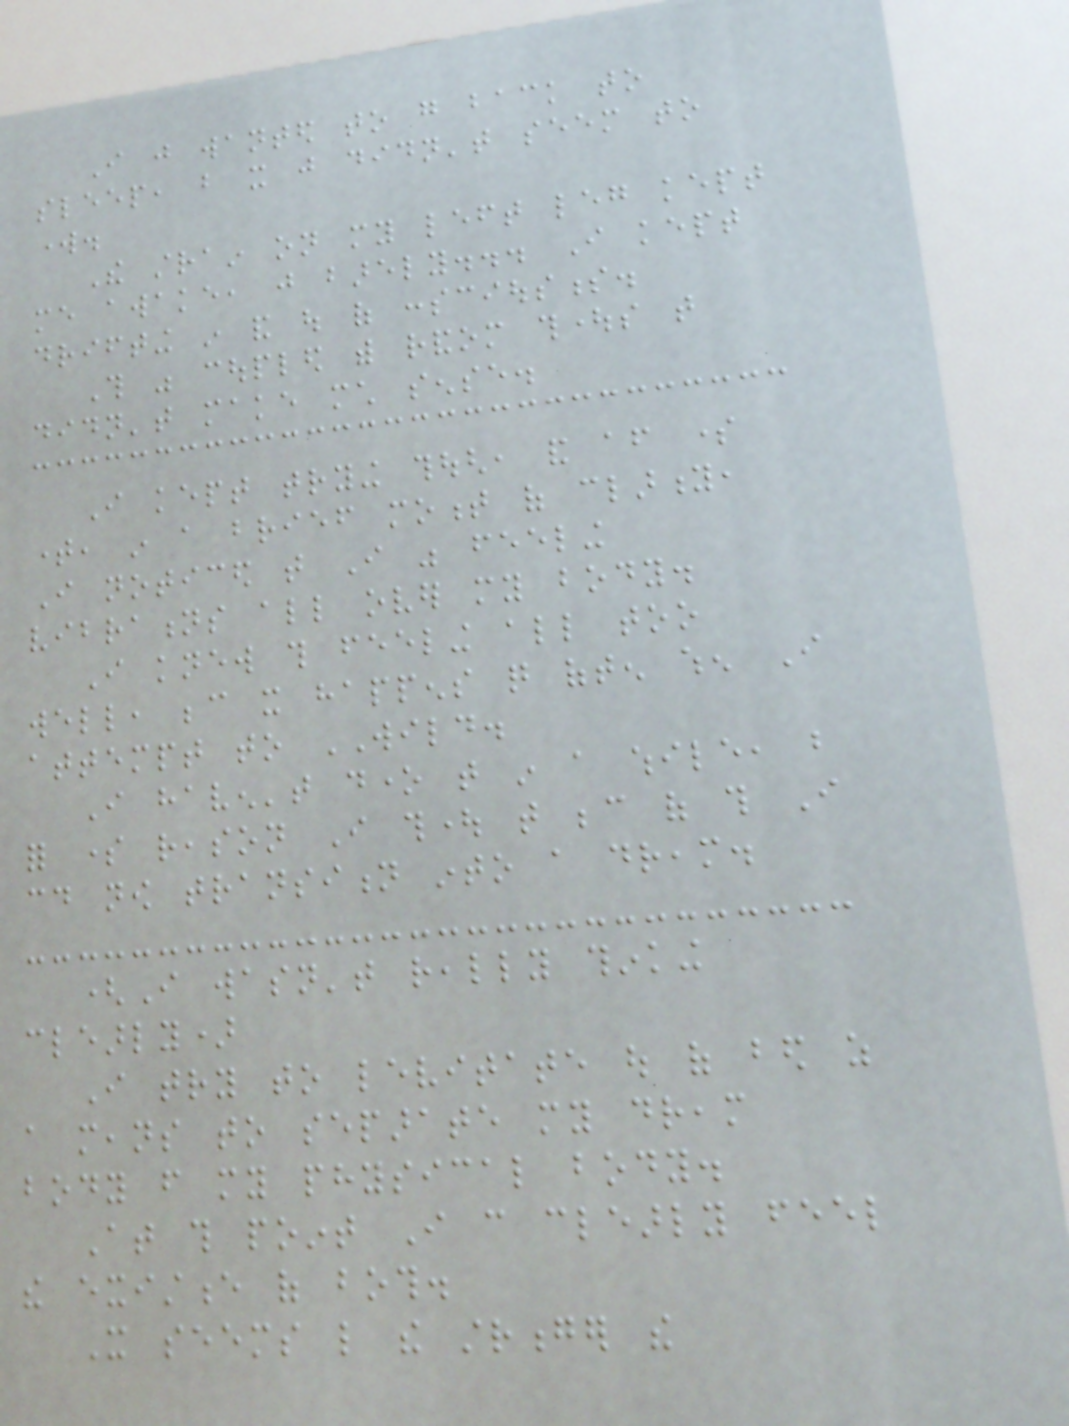I just wanted to go back to
sleep, but it just didn't seem to
work.
The strain on my left leg kept
me awake, just barely... I kept
drifting in and out of consciousness.
This was coupled with random thoughts that
didn't make much sense.
I kept trying though, and after some
time, in a brief moment of clarity,
I noticed that I was feeling
vibrations all over my body.
I knew this feeling all too
well, because it happens quite often when I
attempt to WILD.
I haven't done that in a while, but
for some reason I thought that because of this I
could now transition into a dream.
(I wasn't really thinking
clearly)
I try to levitate out of bed as
a means to separate my dream
body from my physical body.
At this point I can clearly feel
the existence of both.
It seems like the stronger the
